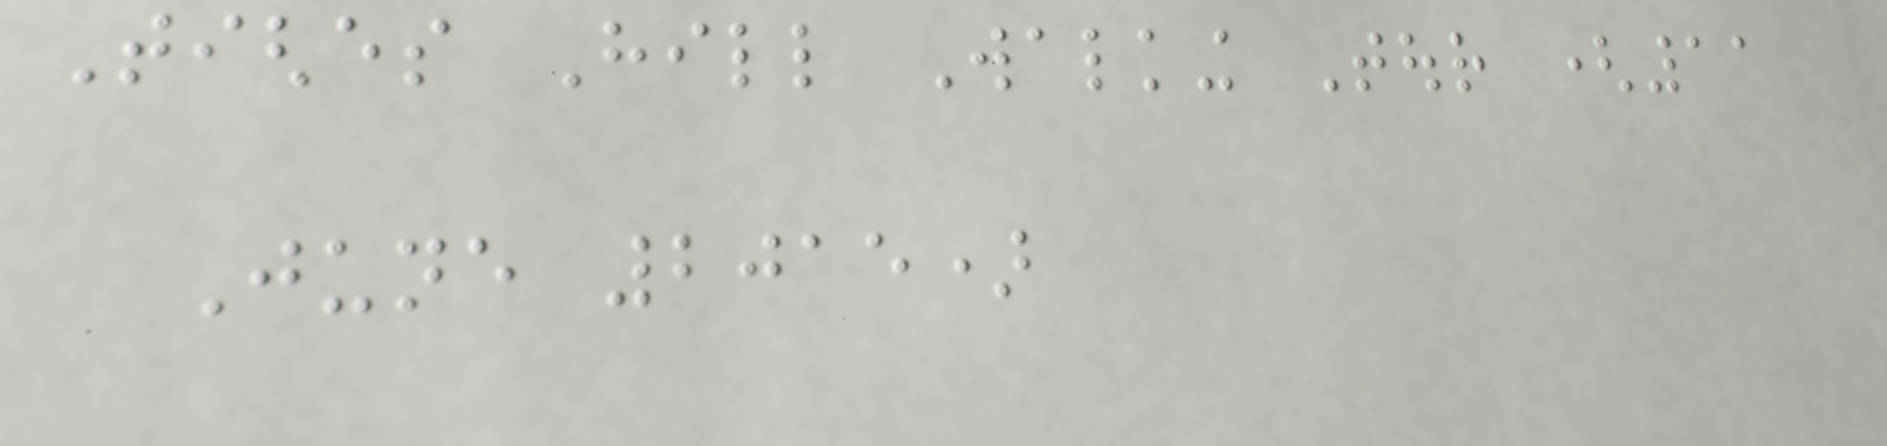Tighes Hill Walking Tour (11
June 2015)
